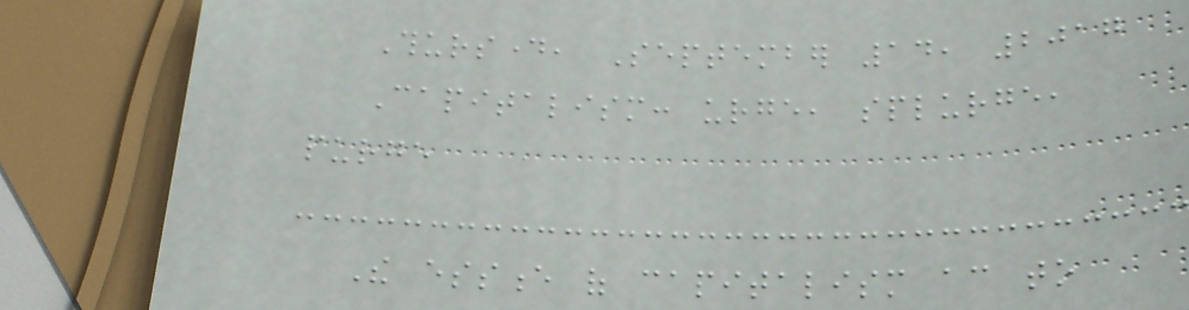Thursday, September 14, 2017
Capitalism: urge, splurge,
purge
The essence of capitalism according to
